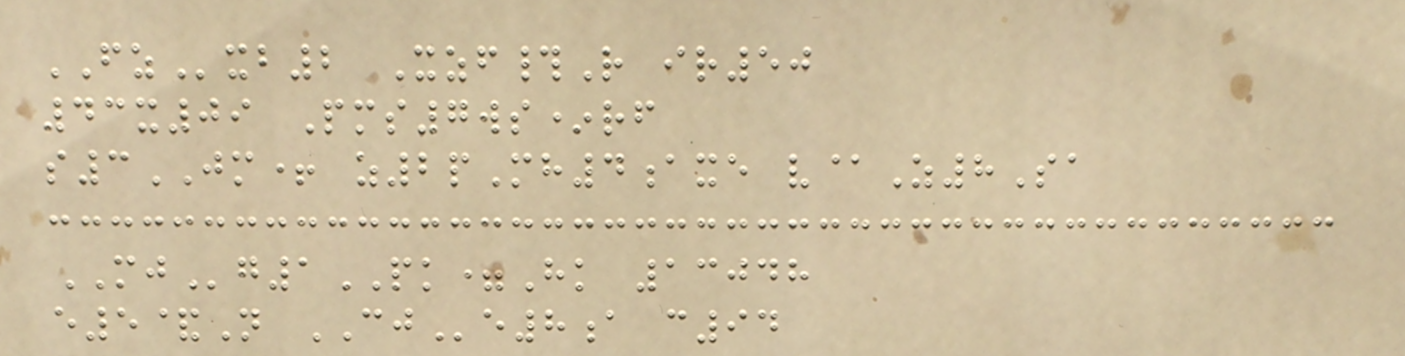FZxb2 Xzf#R ir50
43x09 Pms7ws*rf
s3JM+ z2pMh4axe v@Z8Sa
MJg1PK=Hk 13048
e5&N CJe8a c94
